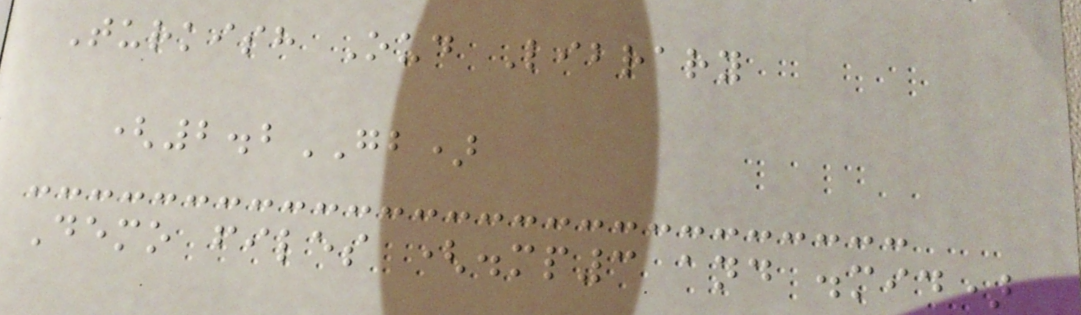Turkish Oud Library
(2.2GB)
Demo files (.mp3 and .mid)
